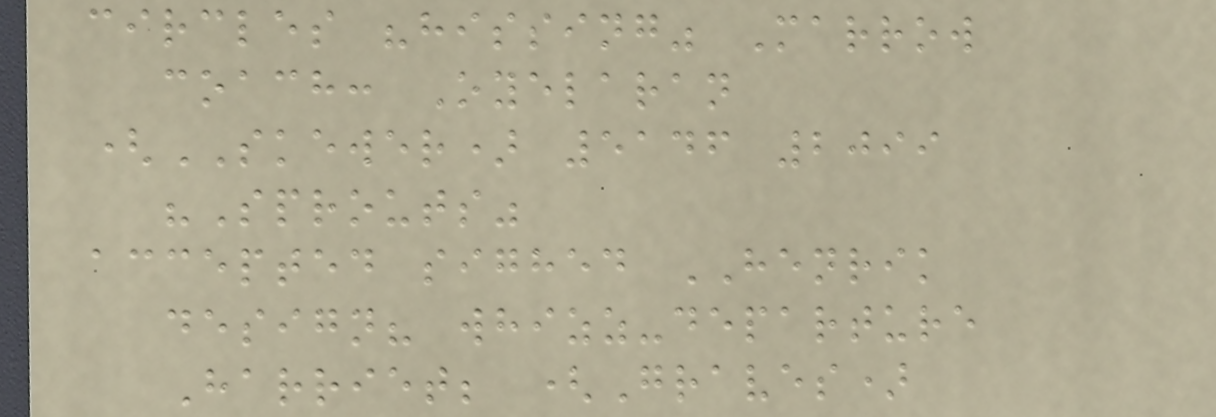circles "hissing" Marrow
coach: Oyelaran
(SKEWER) 5146 2099
"Sprouts"
accepted sighed HENRIK
design? whizz-departure
Harriet; (Graves)
